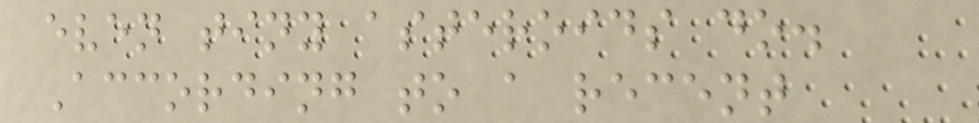even tiny asteroids do.
According to a recent
